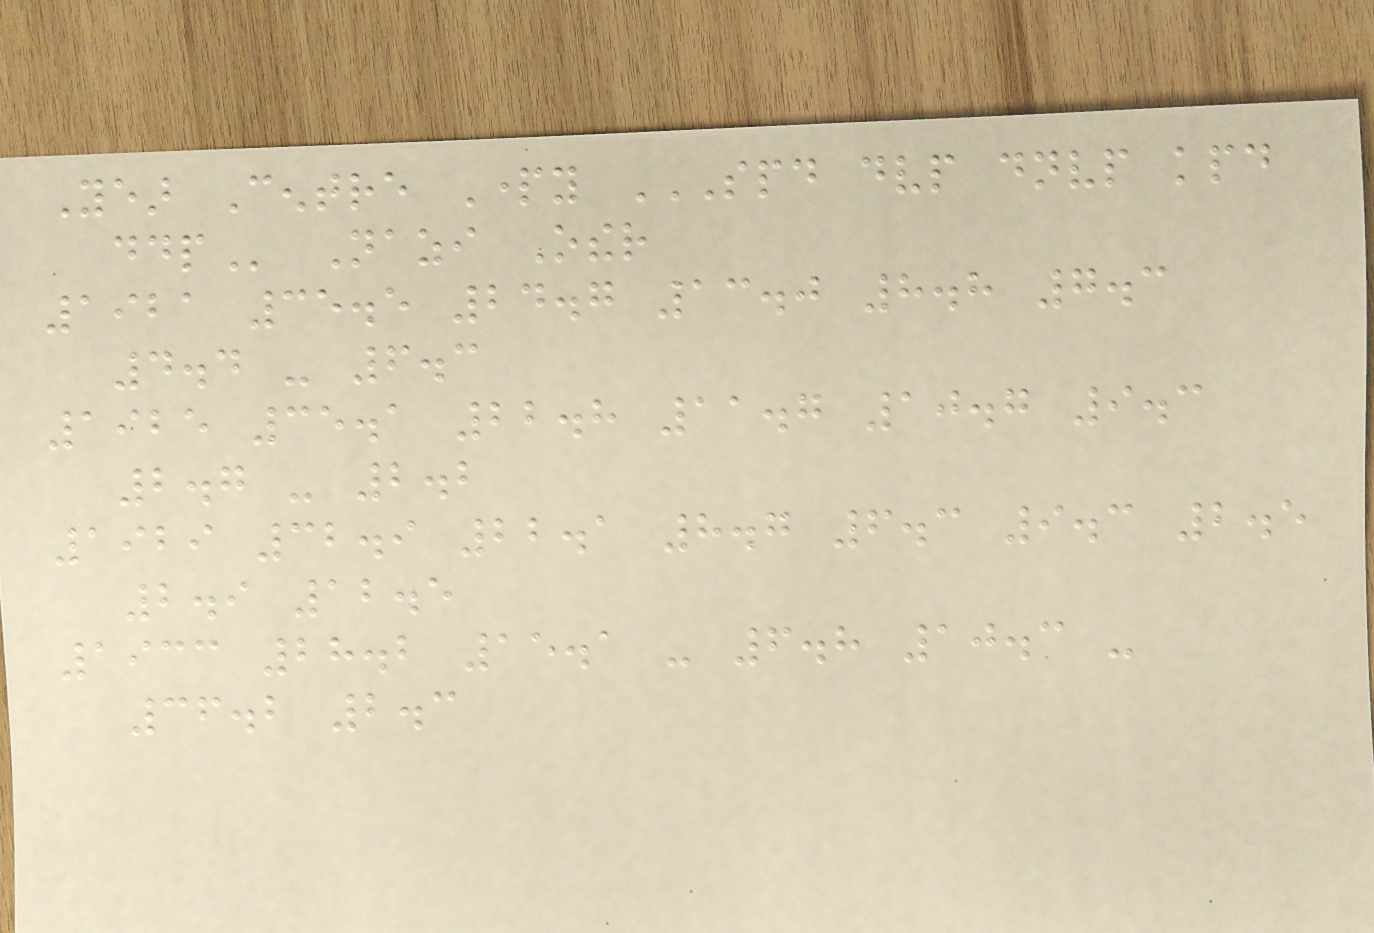Year Centre Party SPD DVP DNVP KPD
DDP Nazi Other
1921 35.5 24.7 13.0 8.8 7.3
4.4 - 6.3
1925 35.1 22.8 11.7 10.7 9.3
2.7 - 2.2
1929 32.9 22.1 8.7 6.3 9.3 2.5
2.9 12.5
1933 28.2 15.1 - 6.8 10.3 -
36.2 2.3
